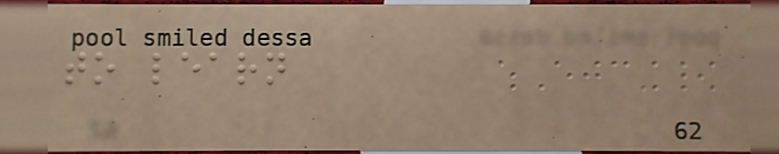to learn
